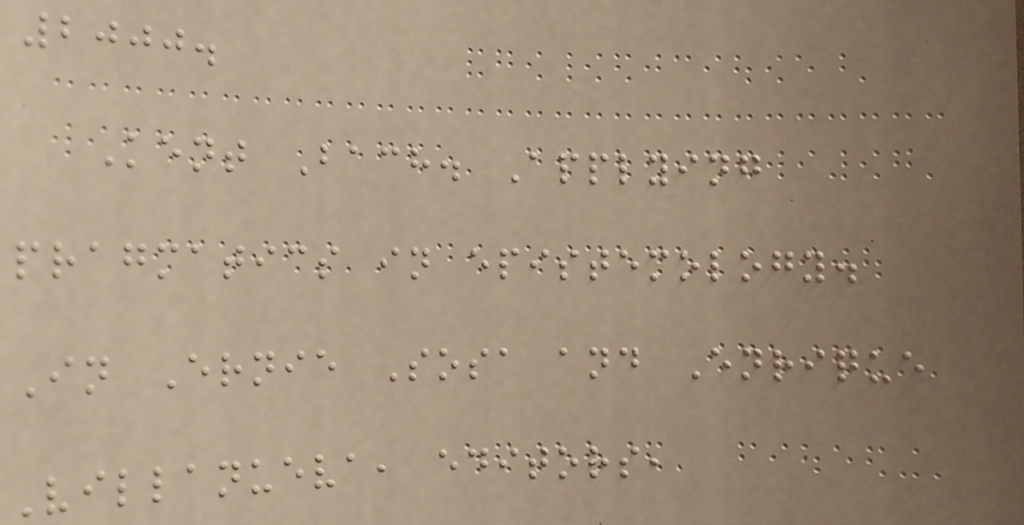2000.
Kent Bach. Applying
pragmatics in epistemology.
In Ernie Sosa and Enrique
Villanueva, editors,
